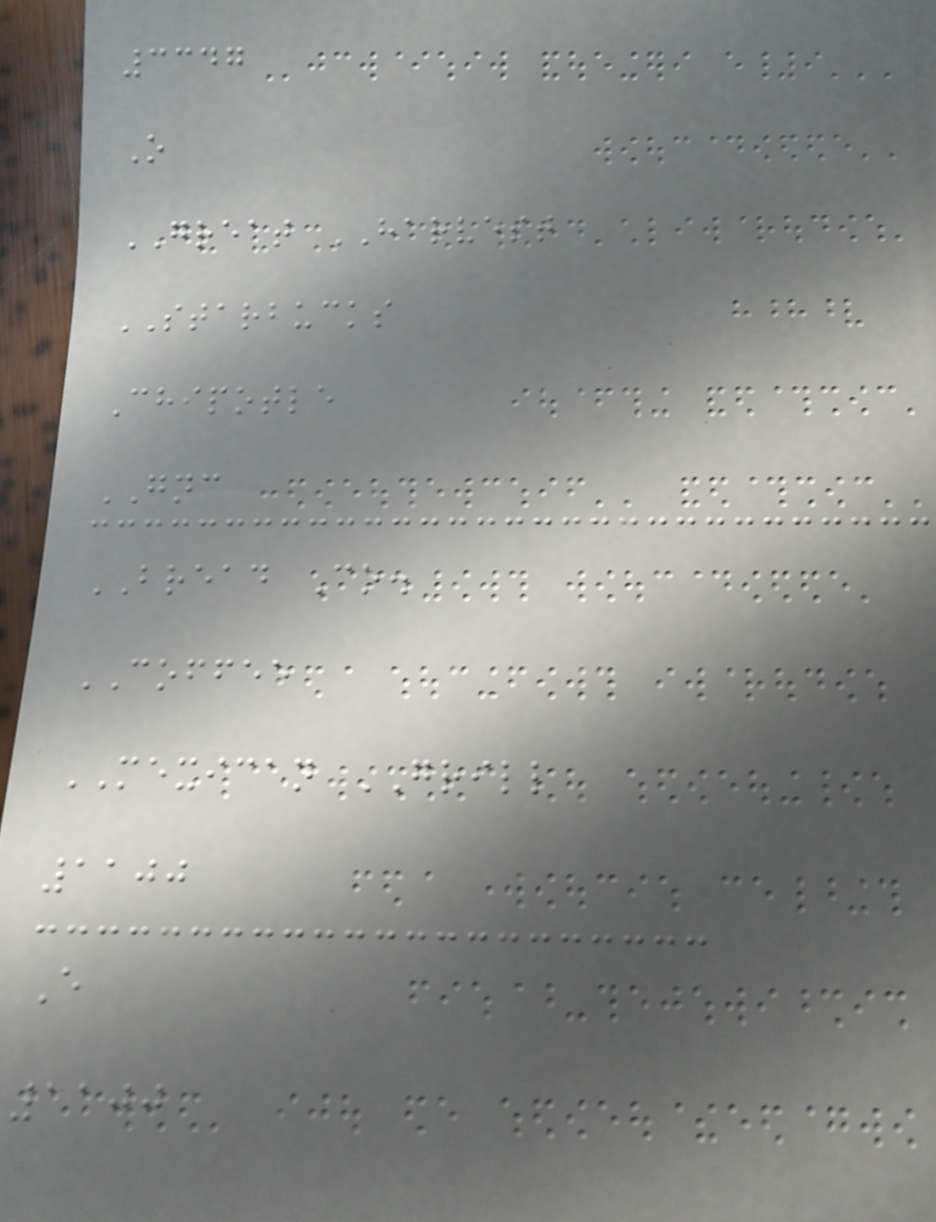3347
O
GREAT HARVEST
STARBUCKS
Chipotle
GNC
BREAD Co.
COFFEE
MEXICAN GRILL
1100
E
1100
